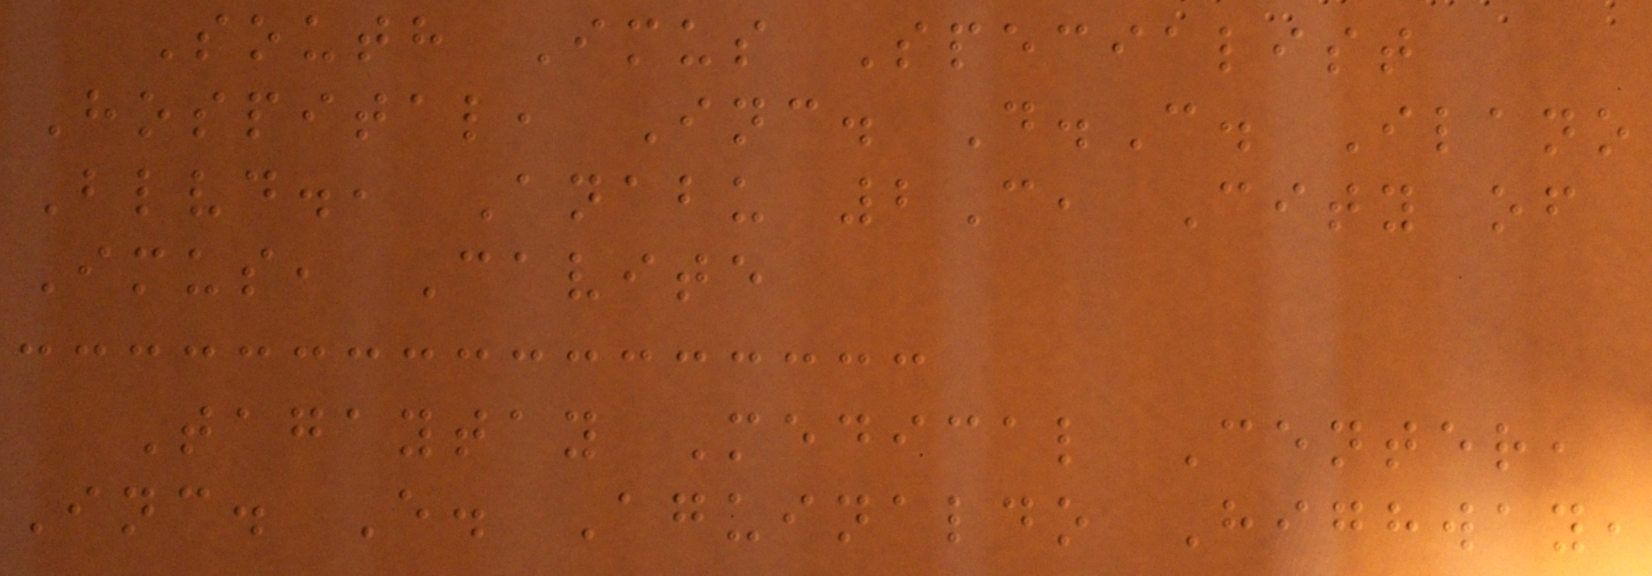South Imus Specialist
Hospital, Inc. D.C. Ilano
Blvd., Anabu 2C, City of
Imus, Cavite
Tagaytay Medical Center,
Inc. E. Aguinaldo Highway,
